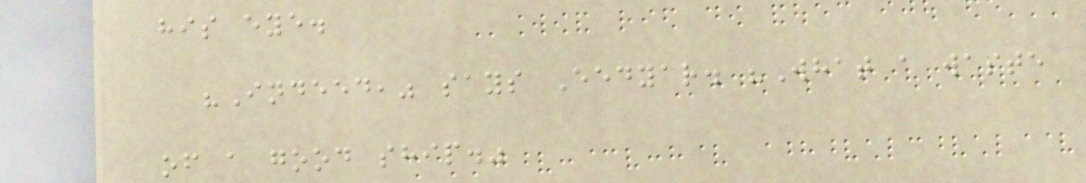his eye.
"Indeed," says Eedyar. "What a waste
of a good ship."
